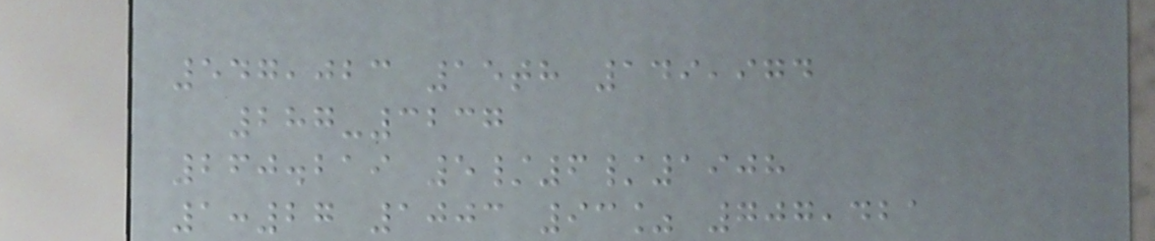547,023 15th 149,974
287-3237
260.219 5/6/1908
1:27 1003 93% 707,421
